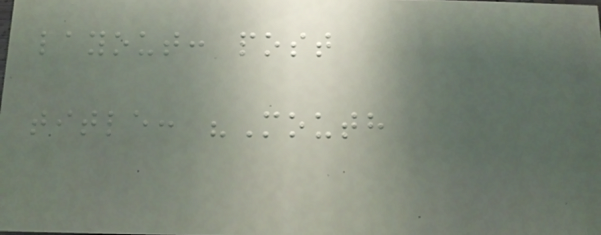layout: post
title: "Mouth
